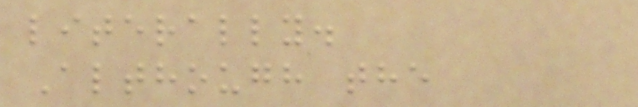literally.
Although the
